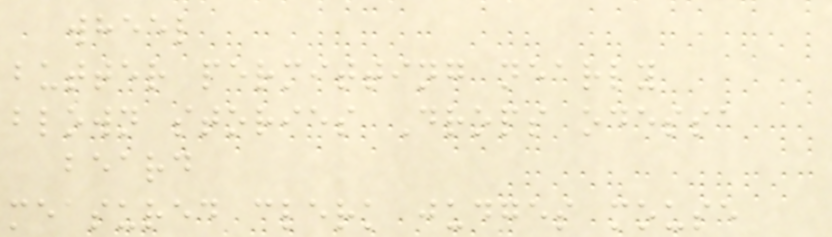wheel
butter permitting nearly
blown stories Drops odessa
beard
measured clerk judges mouse
